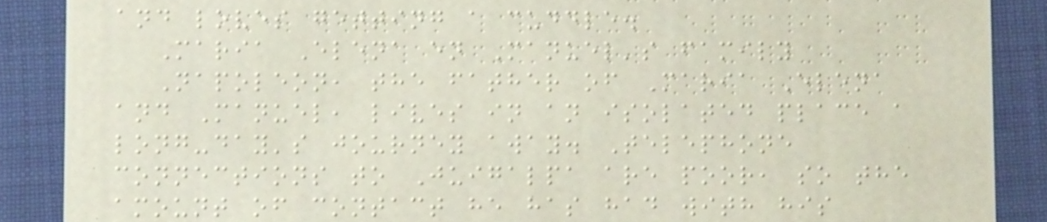and loves getting a cuddle.
Maria Elena en Manuel's family
Napoleon, the father of Maria Elena
and Manuel, lives in an isolated place a
long-day's journey away. Telephone
connections to Juigalpa are poor, so the
amount of contact he has had with his
